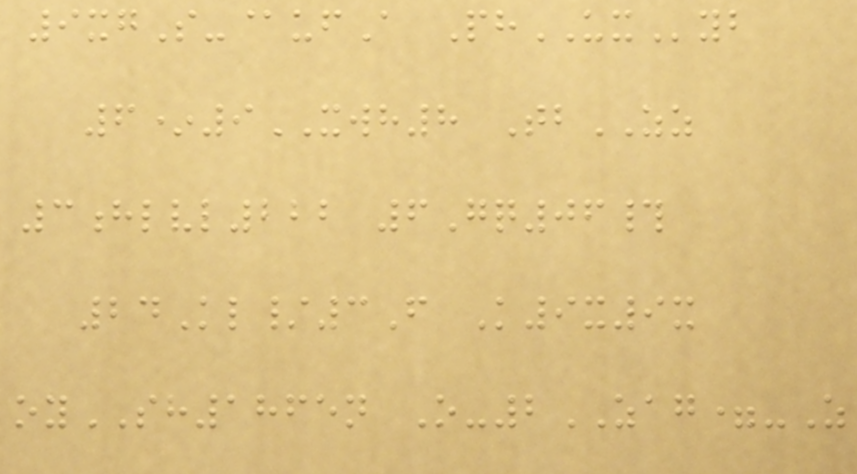9xgS-@ufA PhUXyb
6*9XWH8 TbZZ
3hlvl222 6Gq06#
24Kl/3F K9x9x
oySH1865n O-2ZAG=-Z
